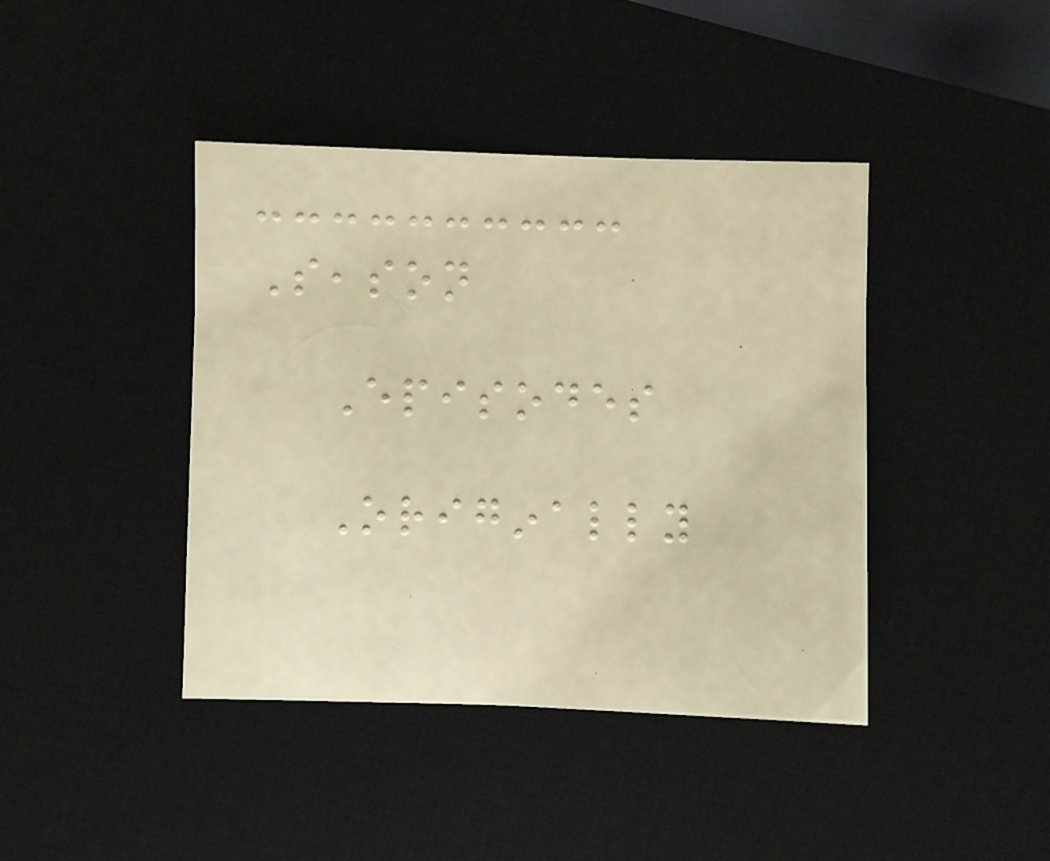Season
Episodes
Originally
